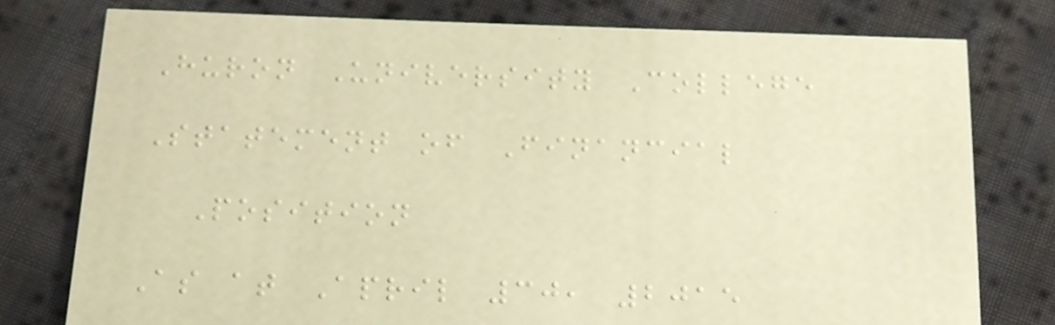Huron University College
Statement of Financial
Position
As at April 30, 2015
